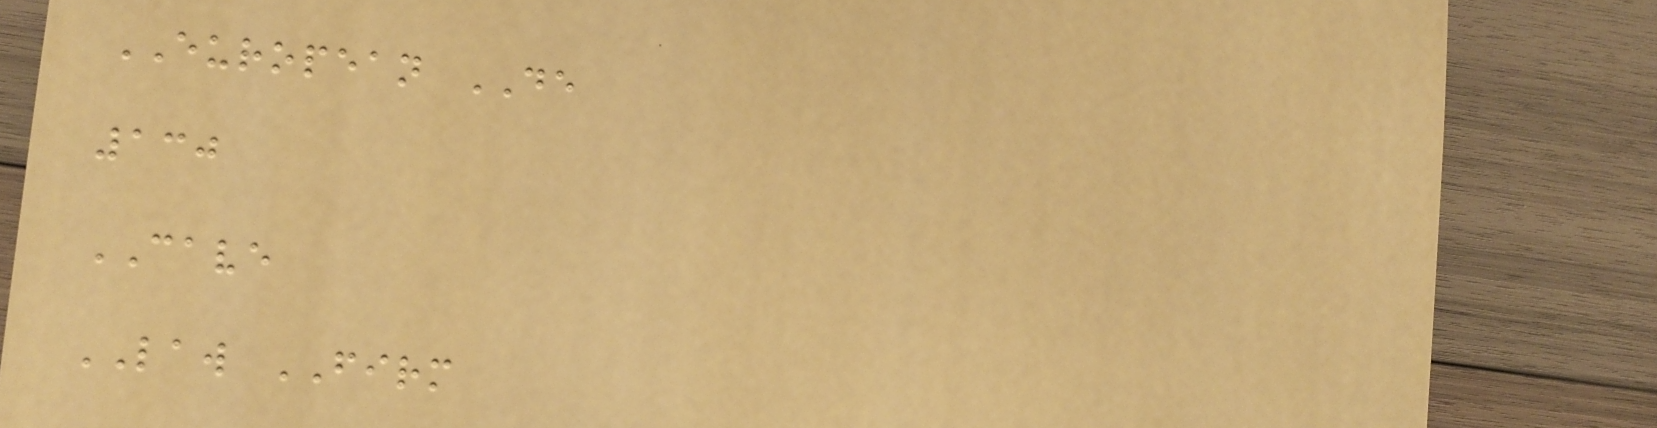EUROPEAN DE
130
CAVE
LAW FIRM
